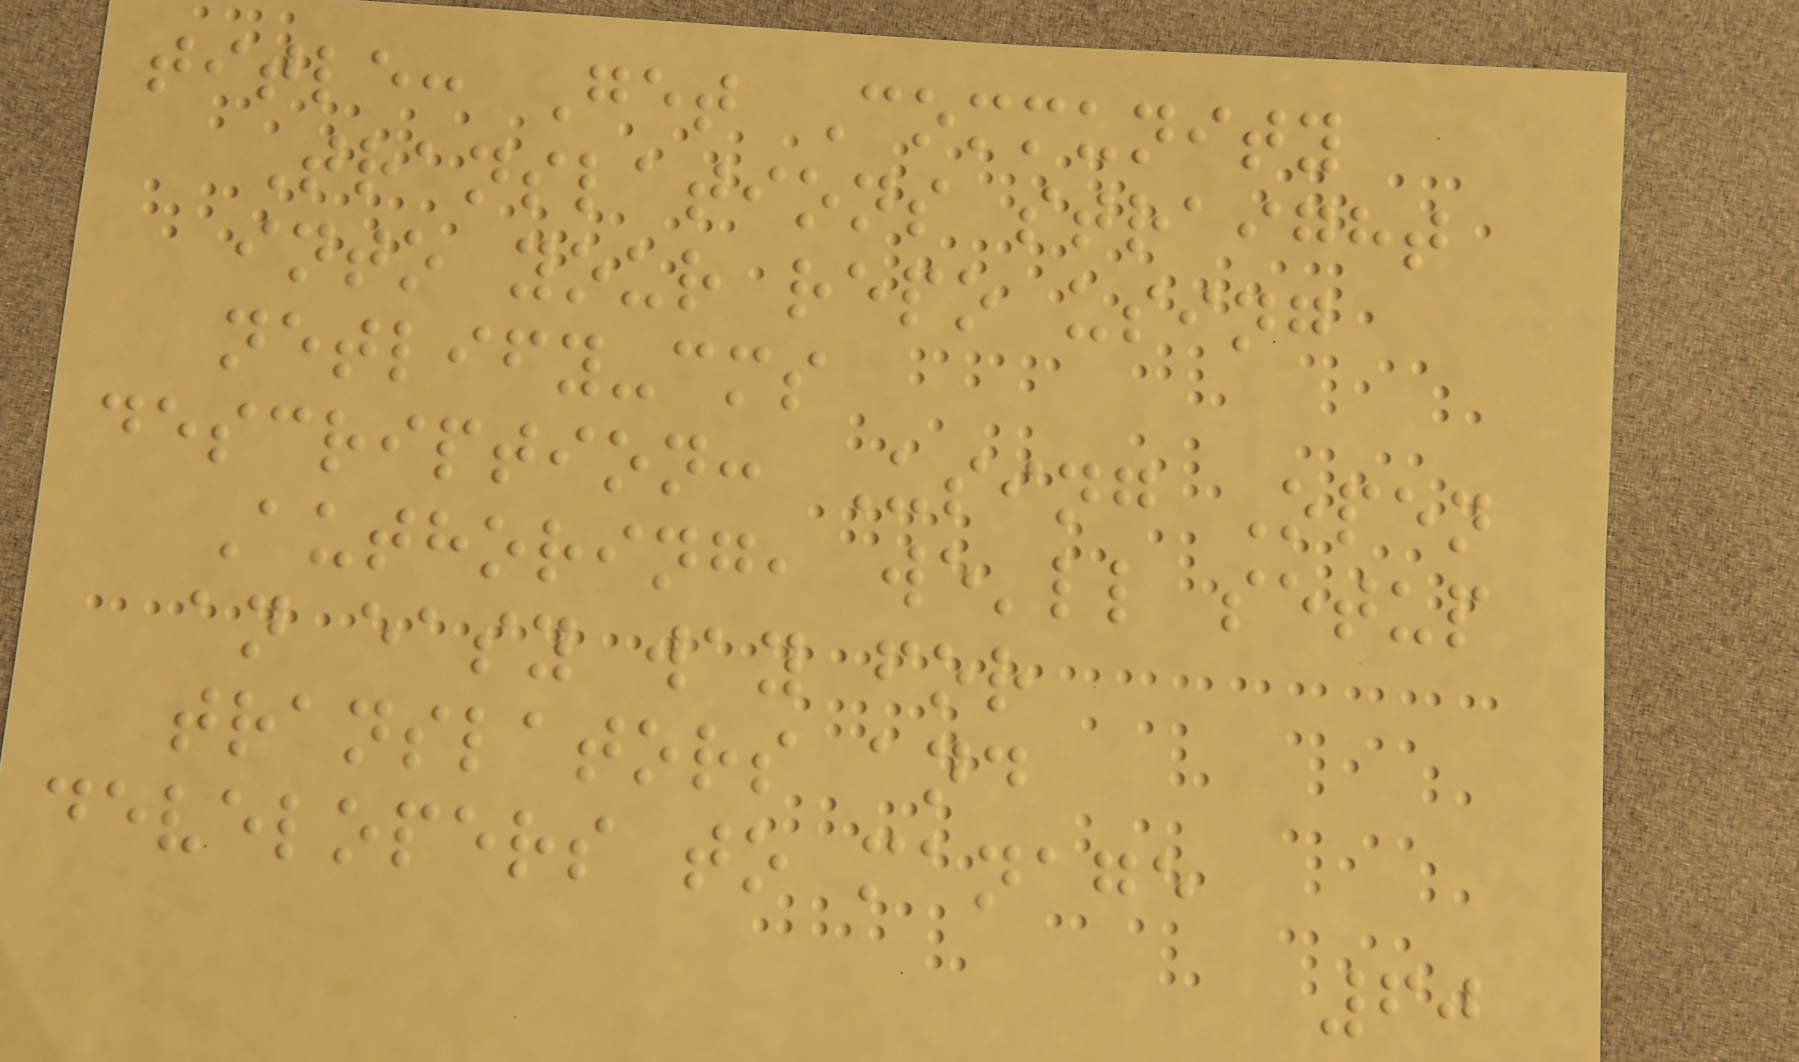title: Get Community
Translations straight
into your repo using
netlify-cms
description: Using Open
Authoring, we'll setup
an easy way for
translators and
developers to manage
60
